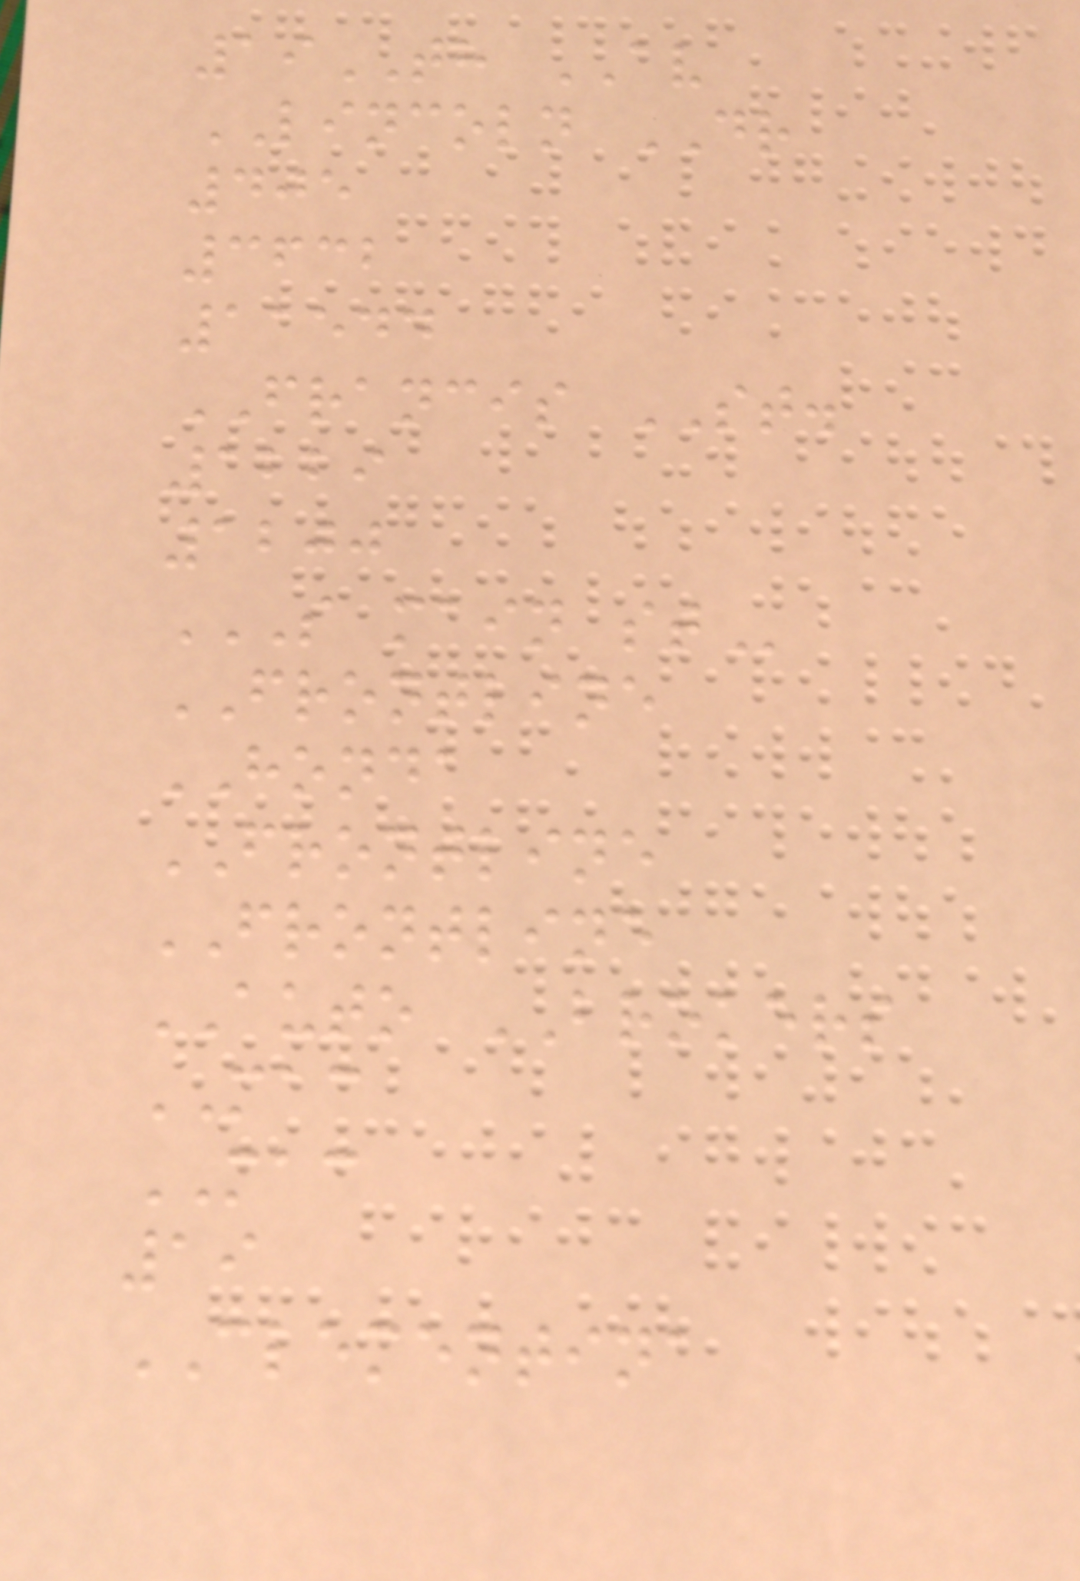19TH AV
LINCOLN DR
405
3632
11544
FRANCIS ST.
1229
1200
S MAIN ST
FRONTLINE
HONDA
FRONTLINE
FRONTLINE
AUTO BROKERS
MAC
MAC
19
CLEMENTINA
